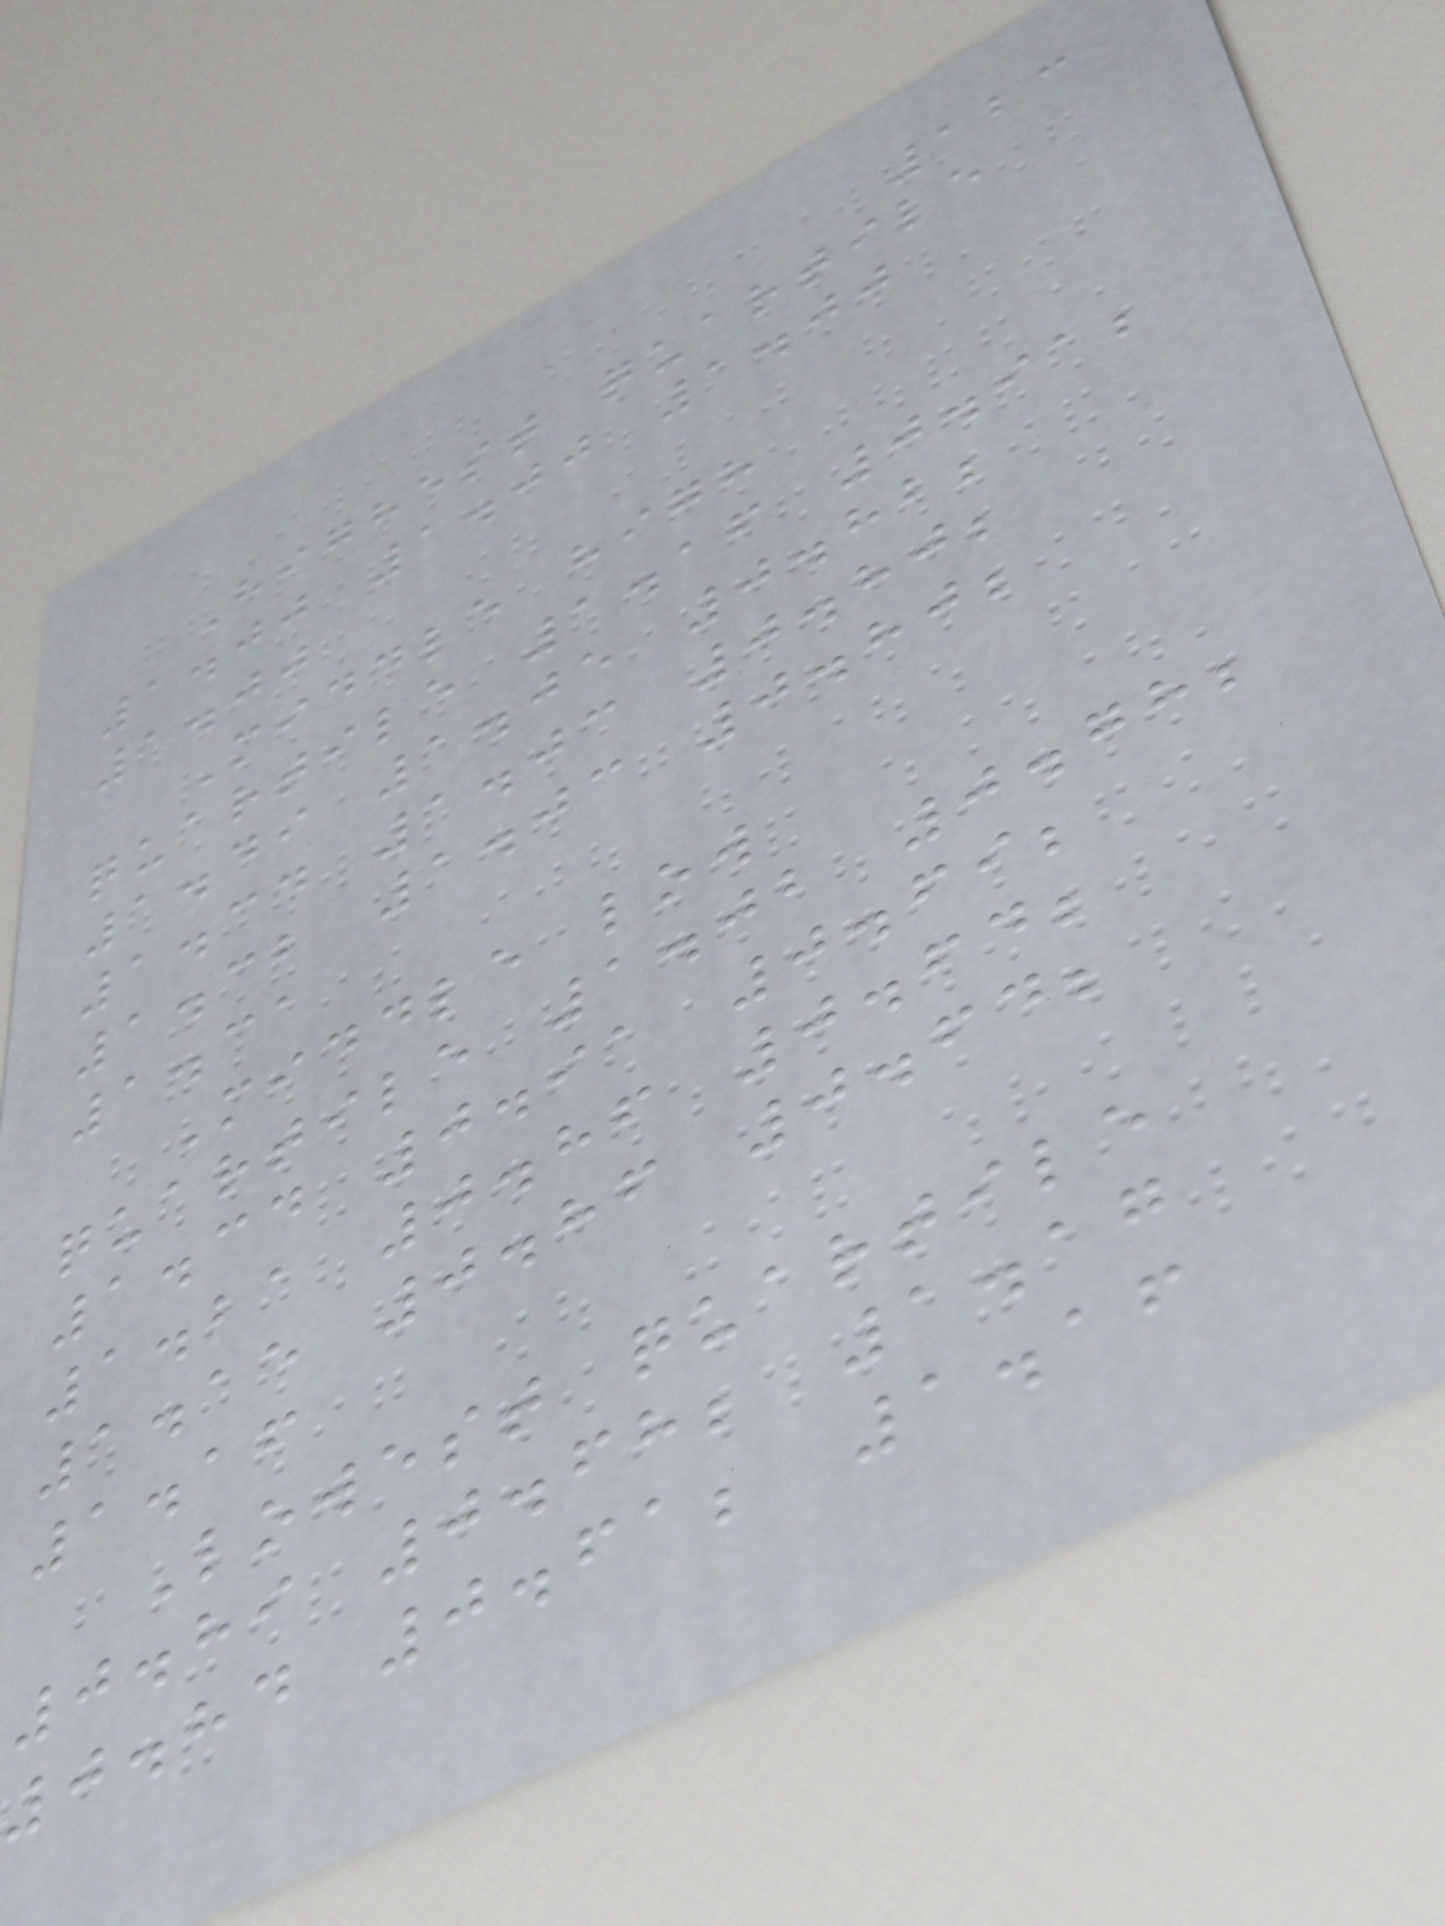123
Highest quartile
1.00 1.00 1.00
1.00
Middle high
quartile 1.16 0.91;
1.49 1.05 0.82;
1.34 1.03 0.80;
1.32 1.03 0.80;
1.31
Middle low
quartile 1.02 0.78;
1.34 0.91 0.69;
1.21 0.86 0.64;
1.15 0.86 0.64;
1.16
Lowest quartile
0.89 0.68; 1.17
0.84 0.61; 1.16
